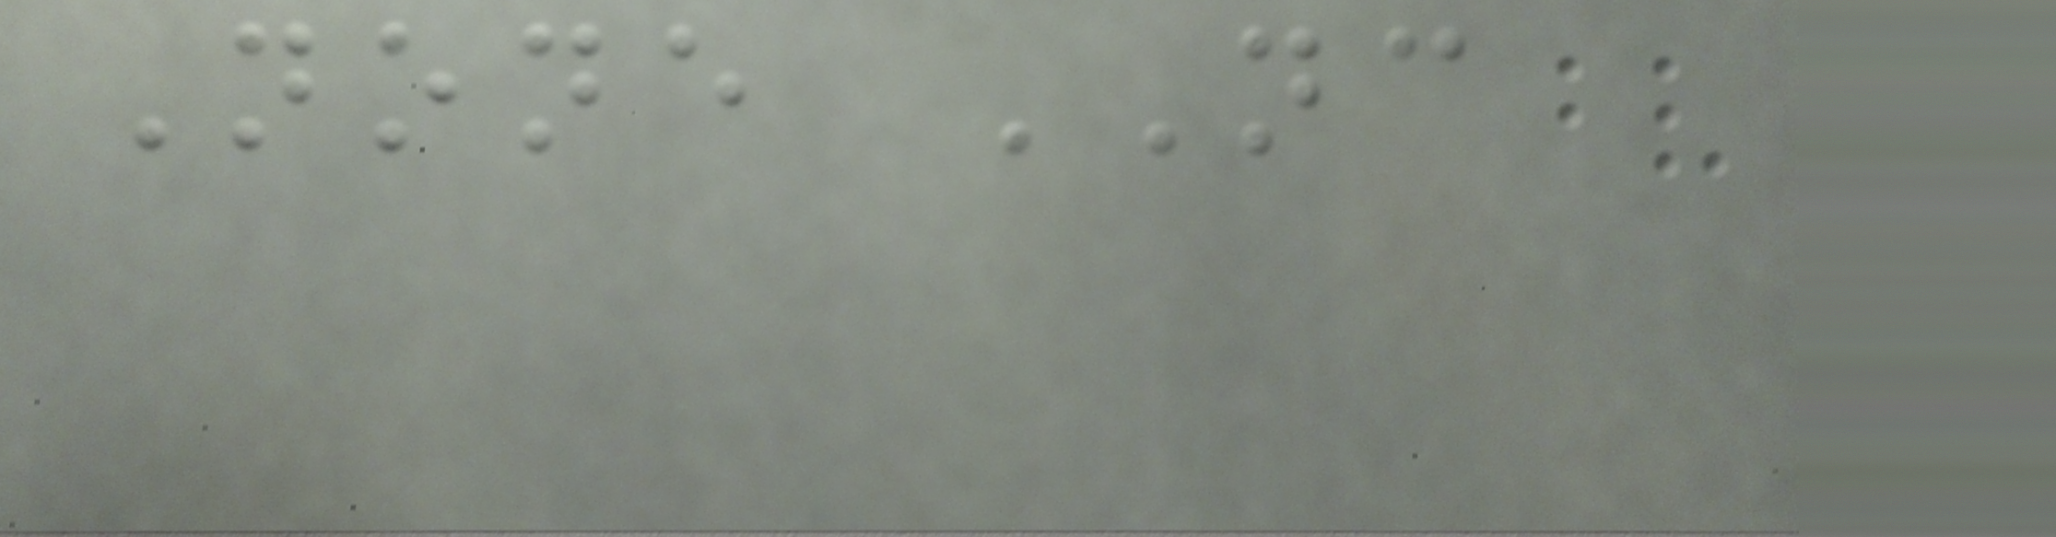None NC
